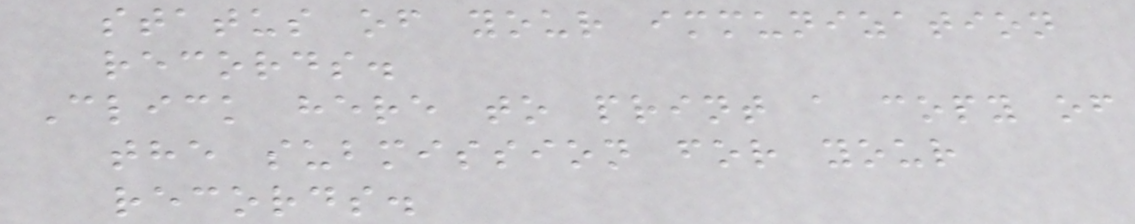status of your immunization
records.
Click here to print a copy of
the submission for your
records.
